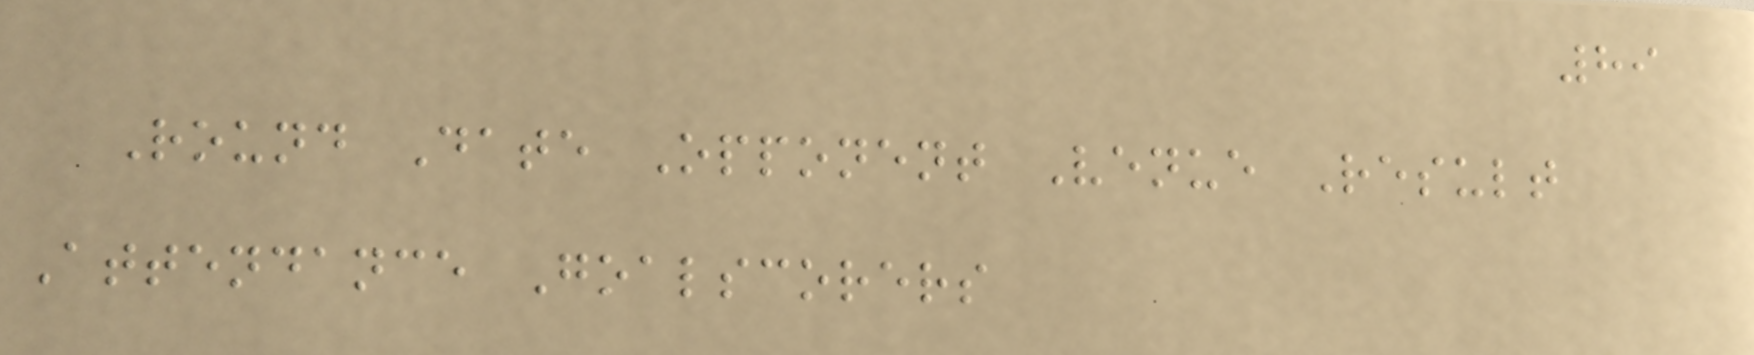89
Round Date Opponent Venue Result
Attendance Goalscorers
